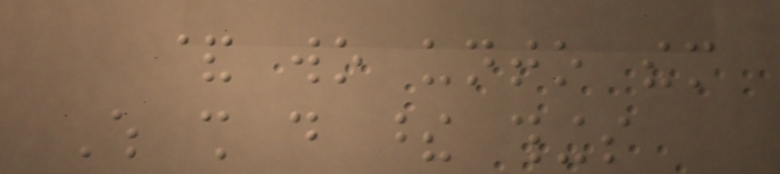& wo unto them
Which shall do these things
